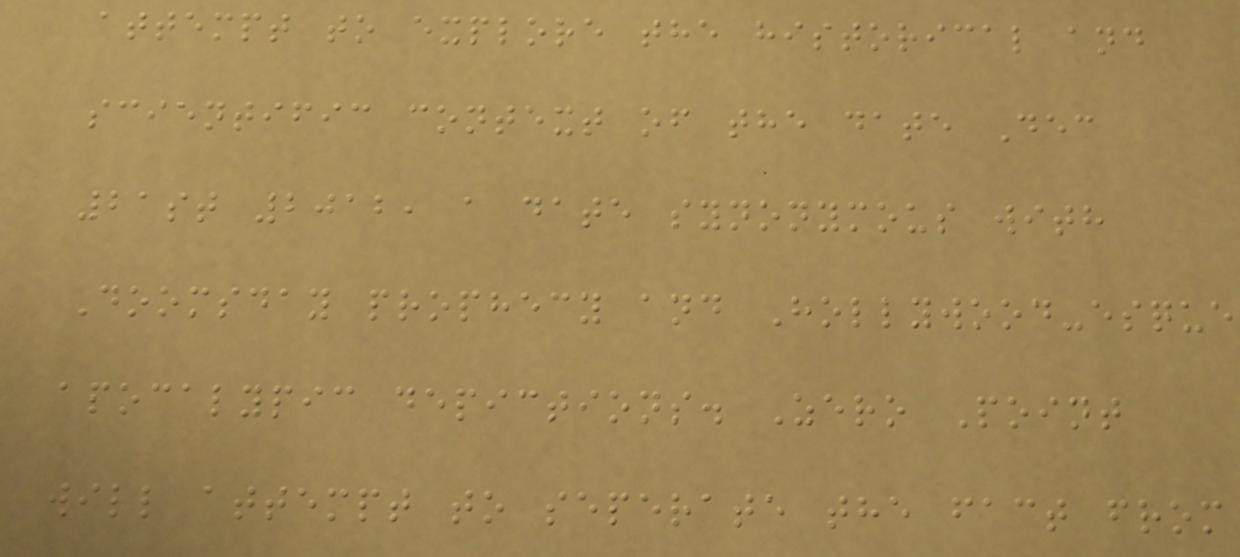attempt to explore the historical and
scientific context of the date Dec
21st 2012, a date synonymous with
Doomsday prophecy and Hollywood-esque
apocalypic depictions. Zero Point
will attempt to seperate the fact from
